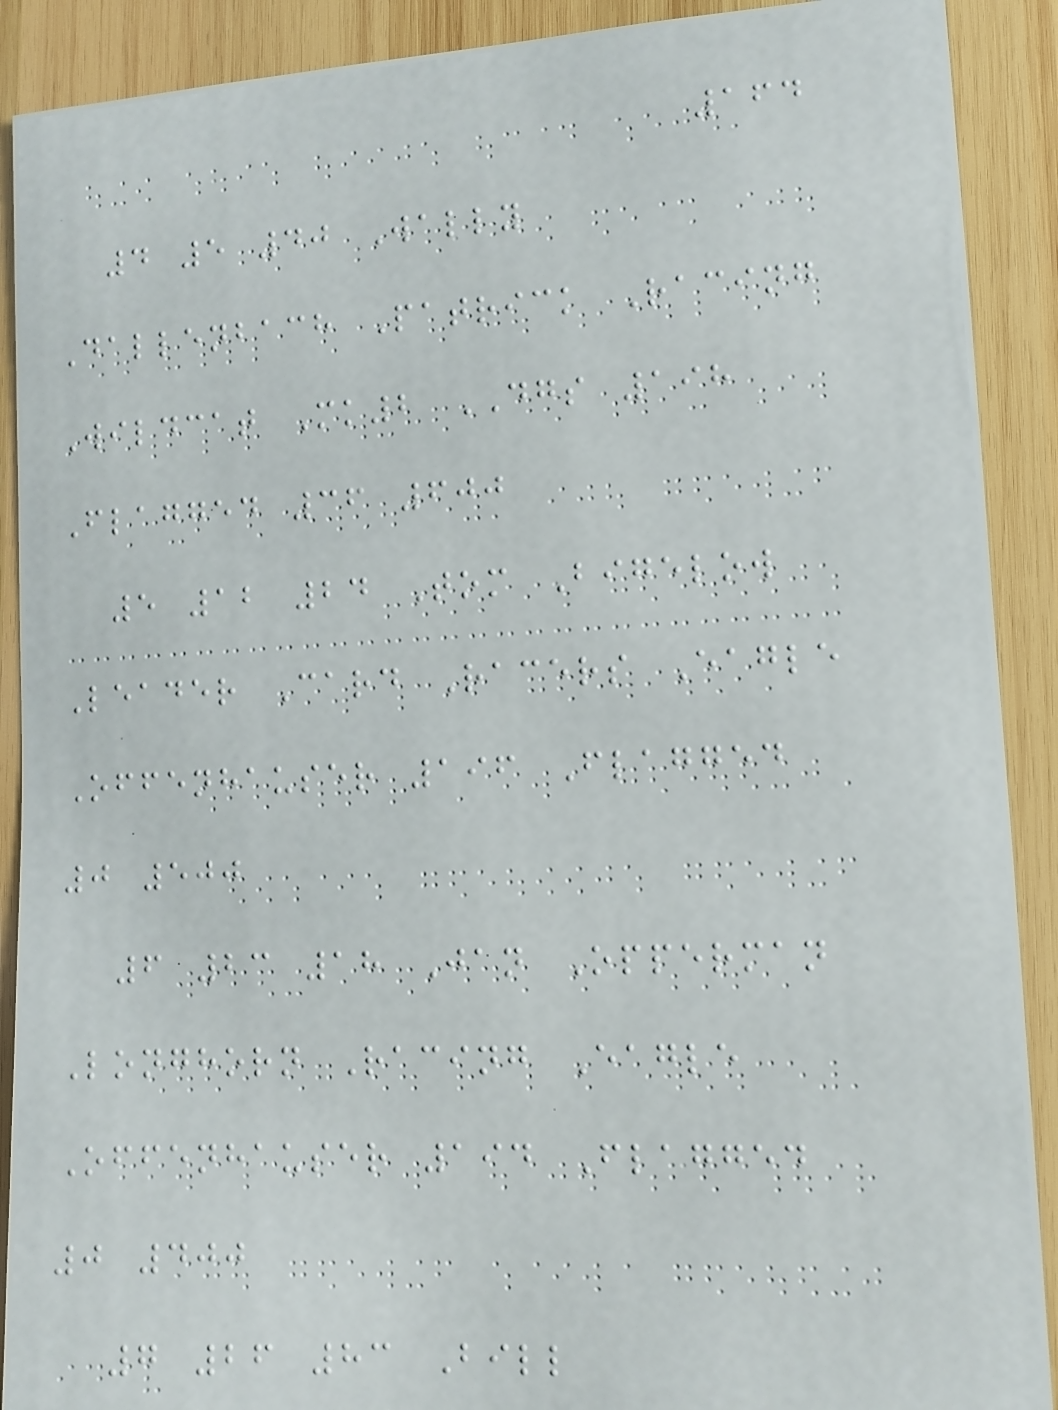164
4 5 40 Wally
Dallenbach Patrick Racing
Wildcat Mk2 DGS 198
Flagged 36 600
5 12 24 Tom Bigelow
Leader Card Racers Eagle
Offenhauser 196 Flagged
0 500
6 23 18 Jan Opperman
Longhorn Racing Eagle
Offenhauser 194 Flagged
0 400
7 26 83 Bill
